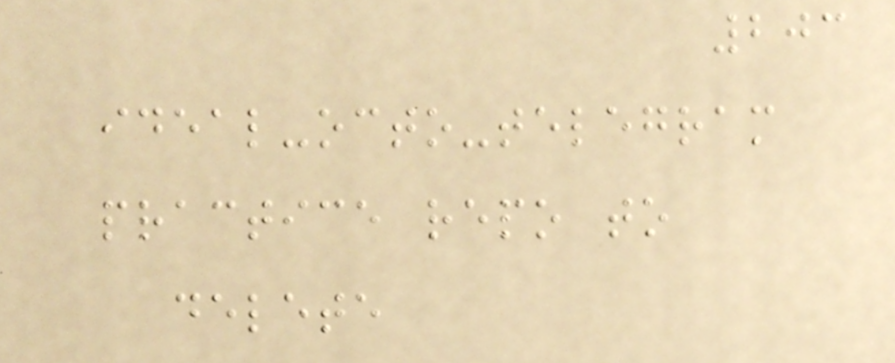203
ideal-octo-telegram
practice repo to
delete
